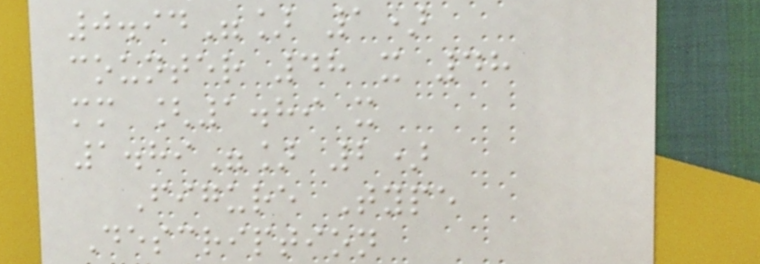0.94"] 1)
counter 48 x 48
mm [1.89 x
1.89"] 2)
Figure Type
Description
